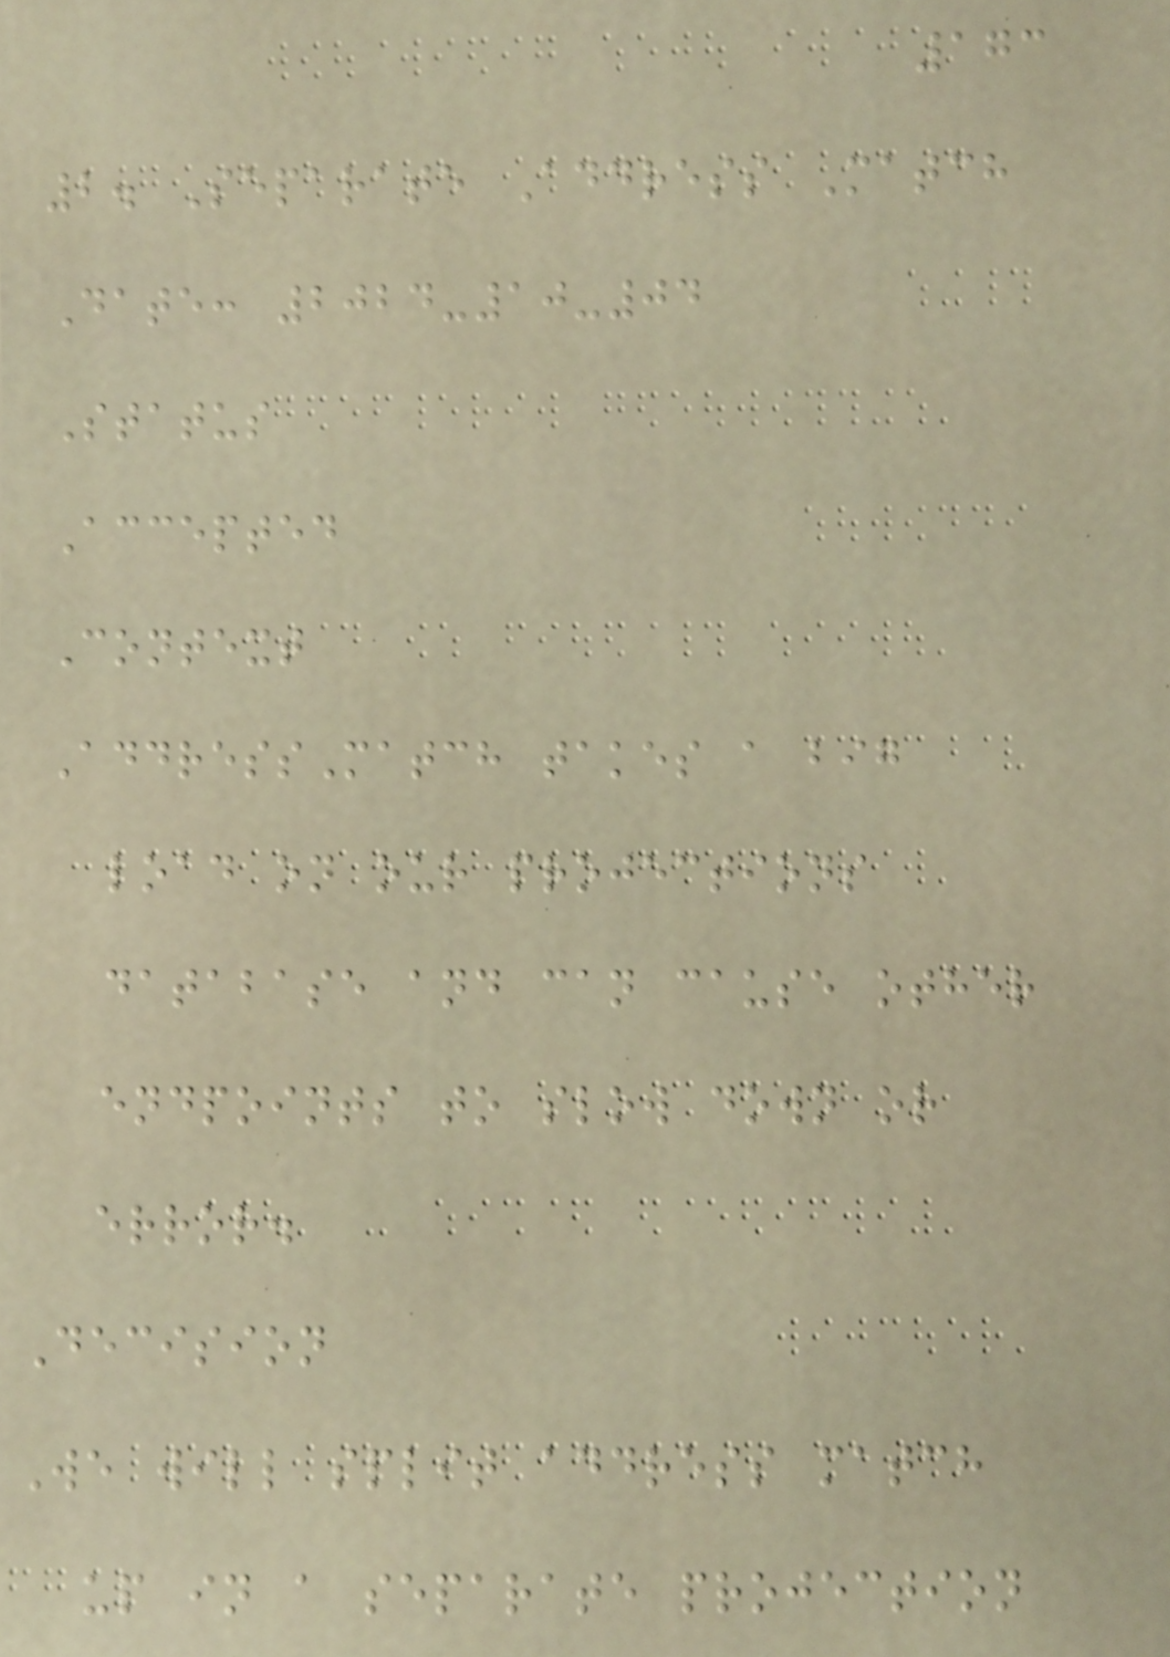173
2. Separate Address Match
Date: 2024-10-04
Status
Accepted
Context
AddressMatch takes a big
load on our projections
database and can cause other
endpoints to slow down or
error.
Decision
We will split address match
up in a separate projection
